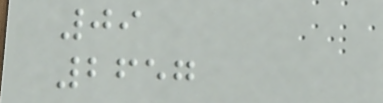09
2657
